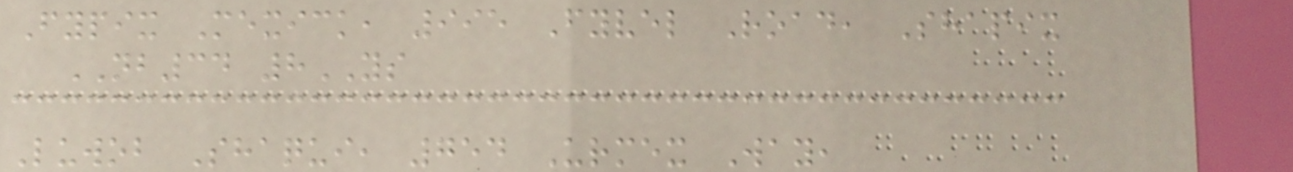Fypix Mexick, 995 Fyvel Road, Shapix
NB34 8YS
Luwob Shaqui, 754 Urmex Way,
